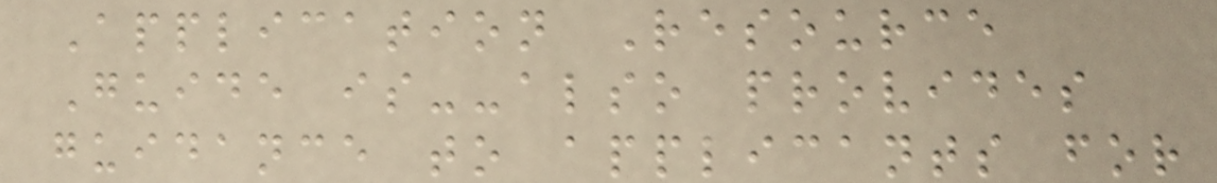Application Resource
Guide is--also provides
guidance to applicants for
